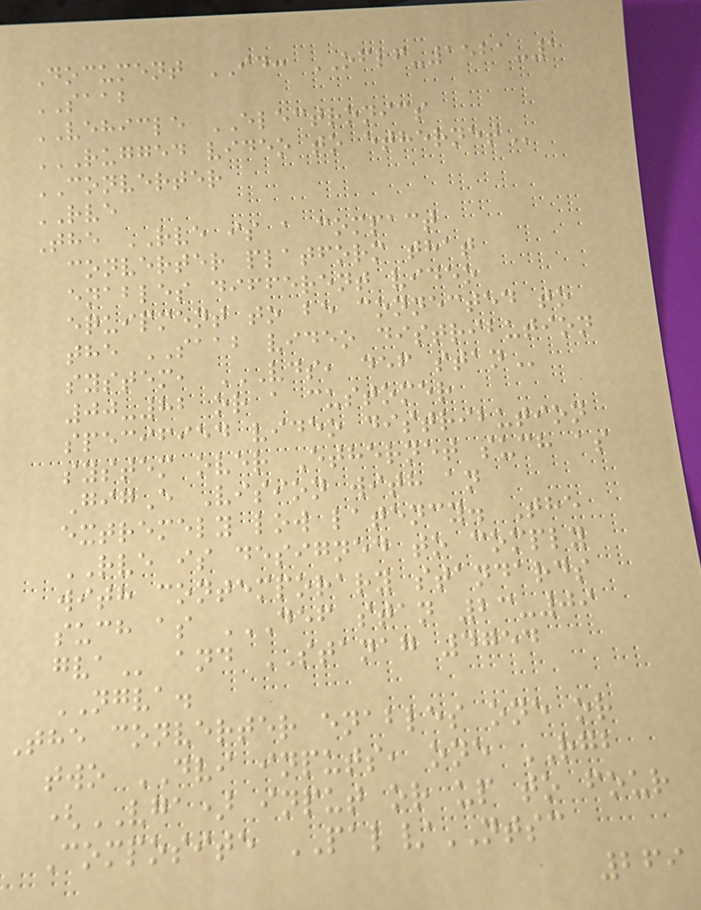Document ID: OFLF-1521-1
SAAB
VEHICLE ELECTRONICS
RUGGED VIDEO TO ETHERNET
CONVERTER
RVE
The RVE is a compact
converter platform that
enables different video
equipment to be connected to
the SAAB video distribution
system, VDS, DEF STAN
00-82 or a customer
specified video distribution
system over Ethernet such as
GigE Vision with an
extremely low latency. The
RVE is designed to comply
with contemporary standards
such as DEF STAN 23-09
GVA and STANAG 4754
NGVA.
The converter enables one or
two DVI inputs, one RGB
(VGA) input or up to four
Composite PAL/NTSC
269
